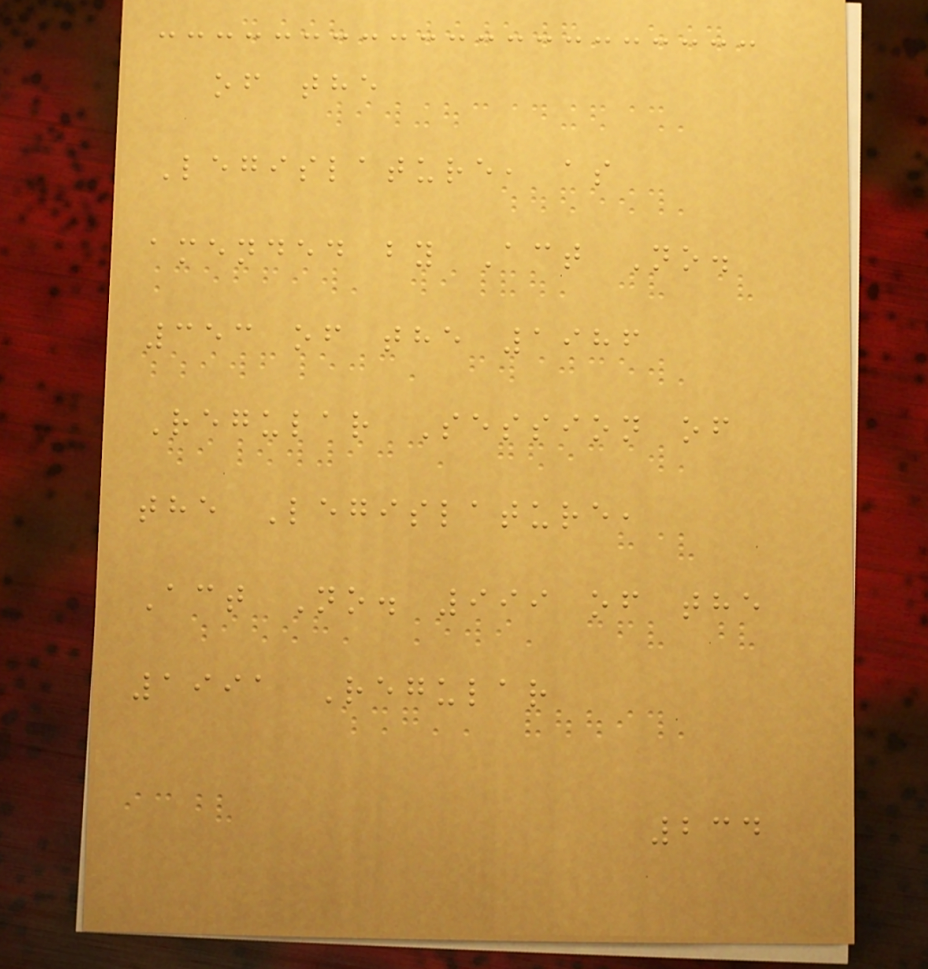of the
Legislature, as
amended by Act No.
353 of the 1986
Regular Session of
the Legislature,
Act No. 999 of the
1991 Regular
234
